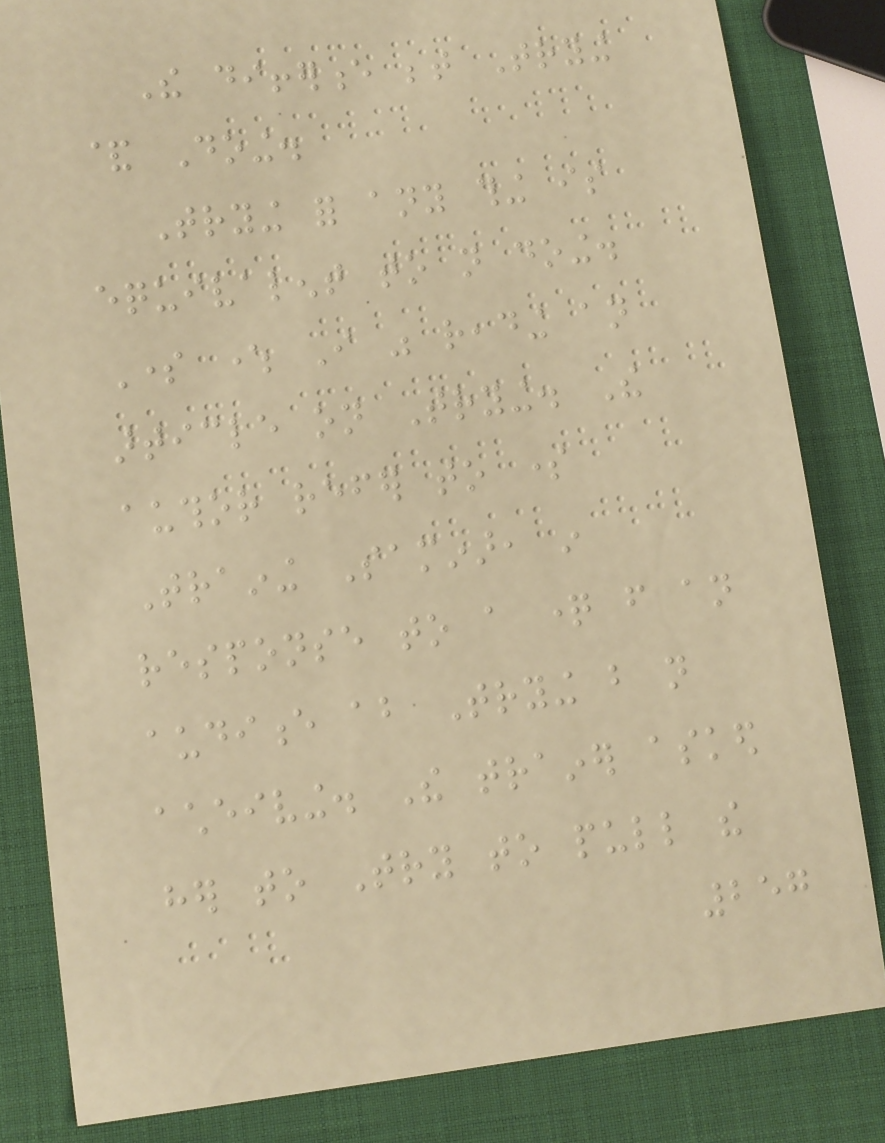The difference between Trying
& Doing.
Trying for any thing is
equivalent to not doing.
Some where I was reading an
article on Trying. The
author refer to some
Training Saminar, in
response to a question from an
audience about Trying but not
acheiving. The trainer asked
her to Try to pull the
257
